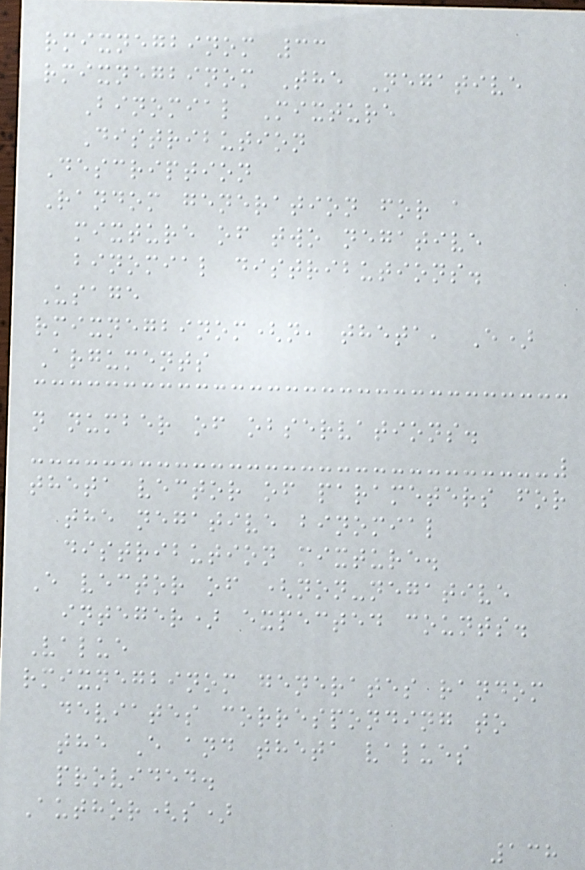rmixnegbinom 33
rmixnegbinom The Negative
Binomial Mixture
Distribution
Description
Random generation for a
mixture of two negative
binomial distributions.
Usage
rmixnegbinom(n, theta, E)
Arguments
n number of observations.
theta vector of parameters for
the negative binomial
distribution mixture.
E vector of (non-negative
integer) expected counts.
Value
rmixnegbinom generates random
deviates corresponding to
the E and theta values
provided.
Author(s)
138
